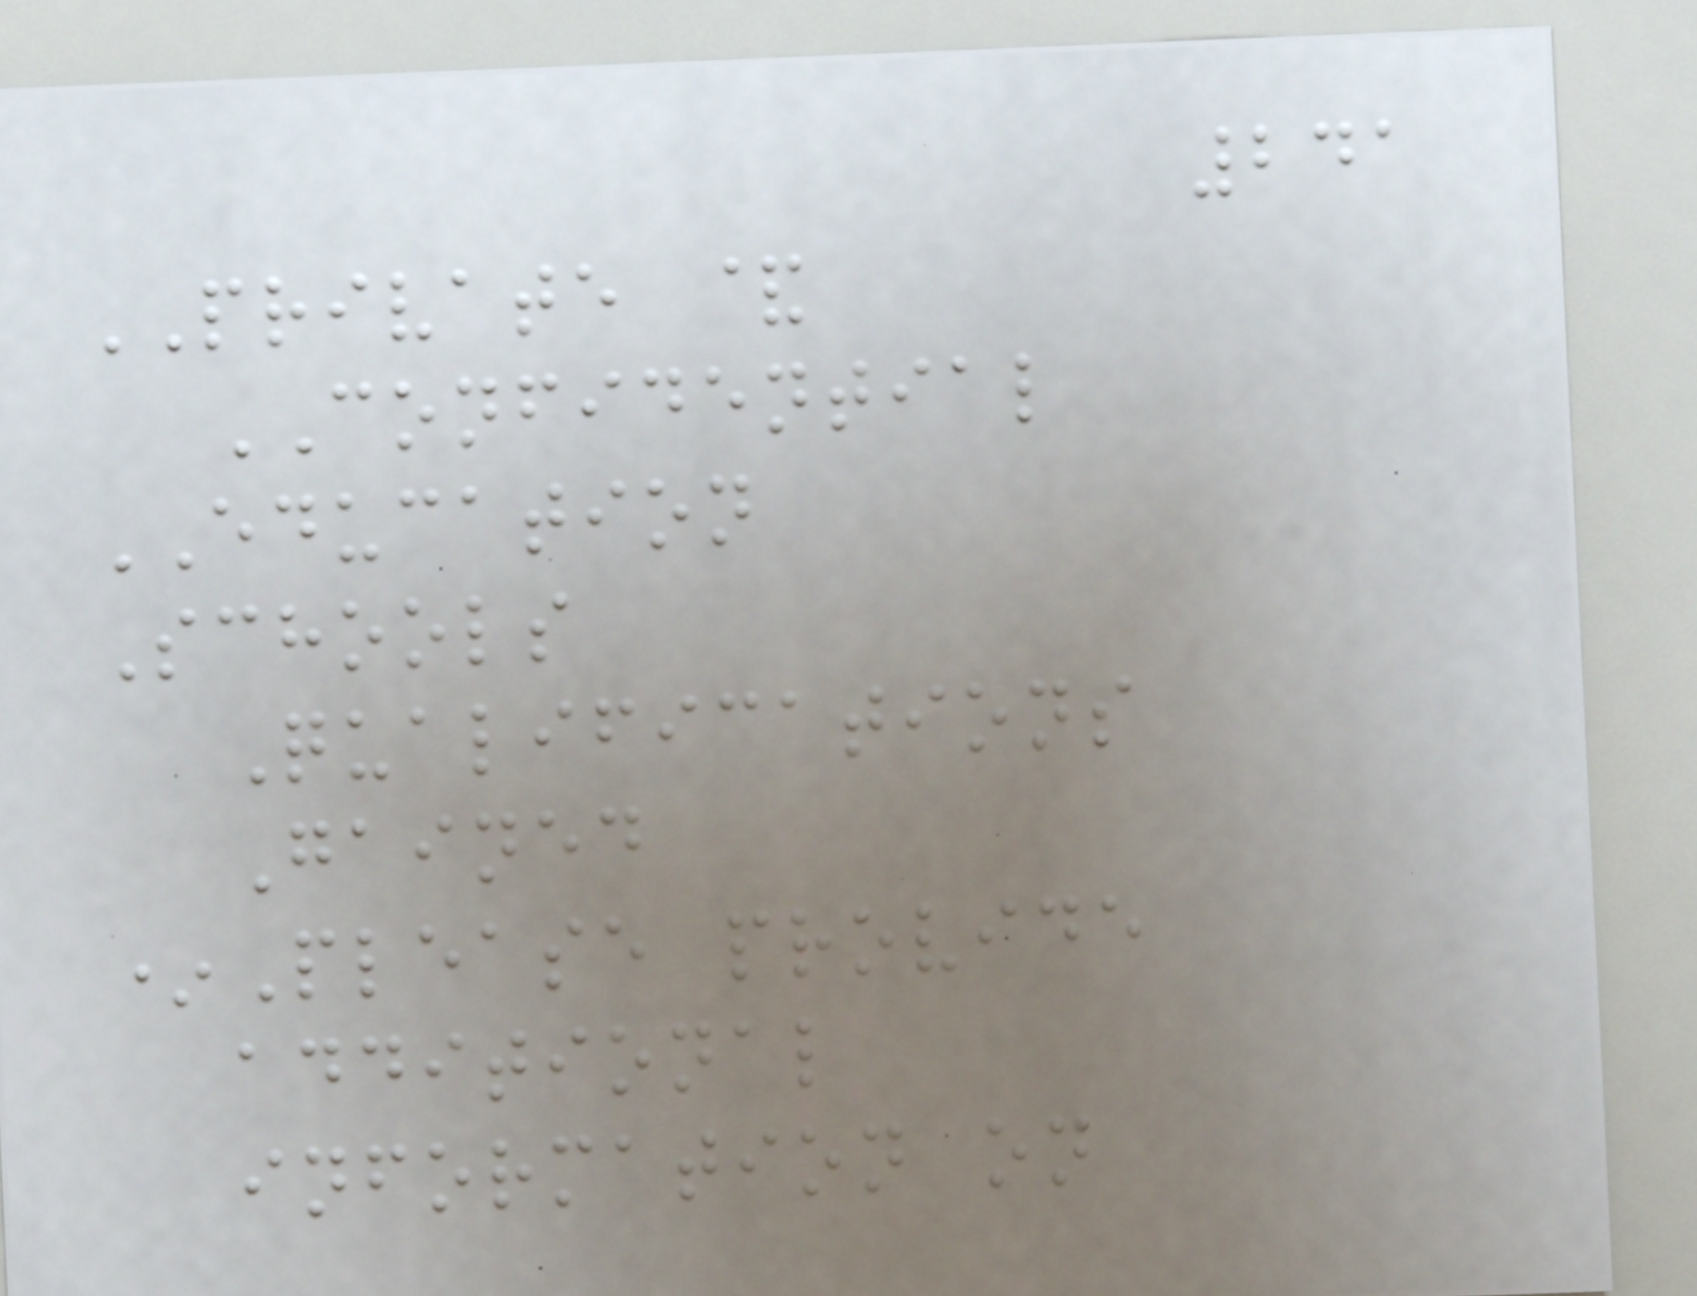241
PRIVATE &
CONFIDENTIAL
EDUCATION
Schools
Qualifications
Gained
*Please provide
additional
information on
